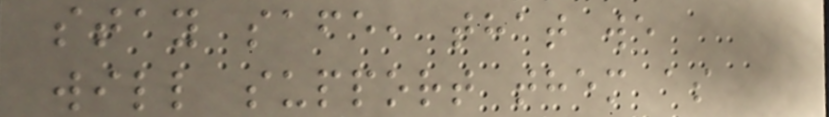stay safe, that we
will support them as
